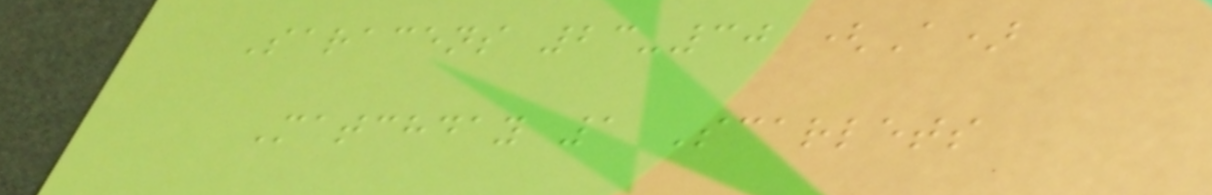Saracens 23-30 (A)
Matchday 1 Scarlets
